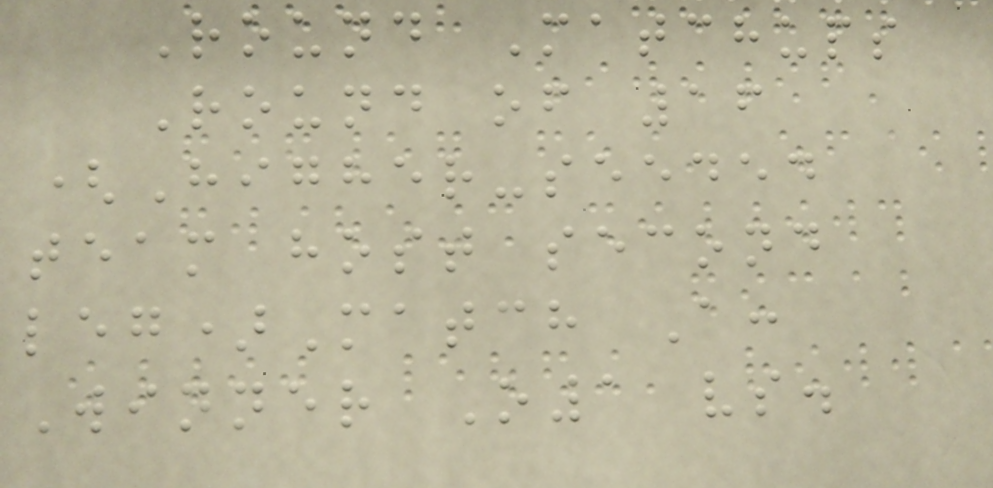Round Matchups
Round of 16
(Higher-seeded
team host second
leg)Match A:
Winner O1 vs.
